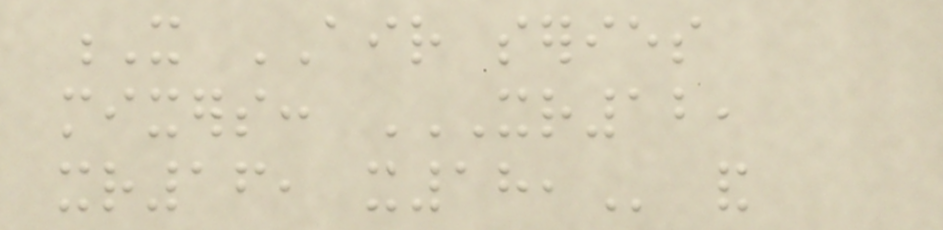X AIR series
mixers: XR12,
XR16, X18, and
